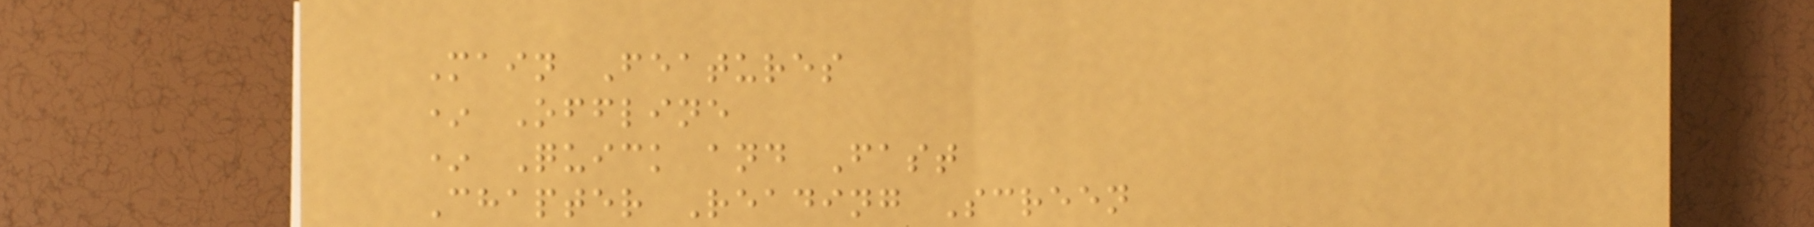Main Features
* Offline
* Quick and Fast
Chapter Reading Screen
